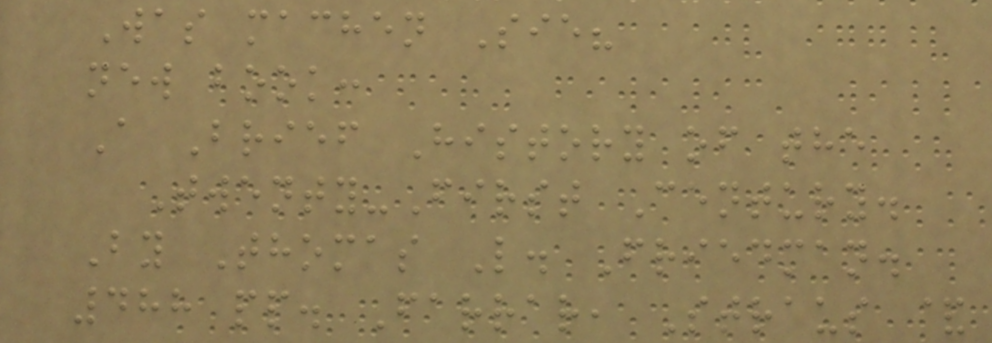Was machen Sie?
new book:
A Brief History of the
Twenty-First Century.
By Thomas L. Friedman.
488 pp. Farrar, Straus &
